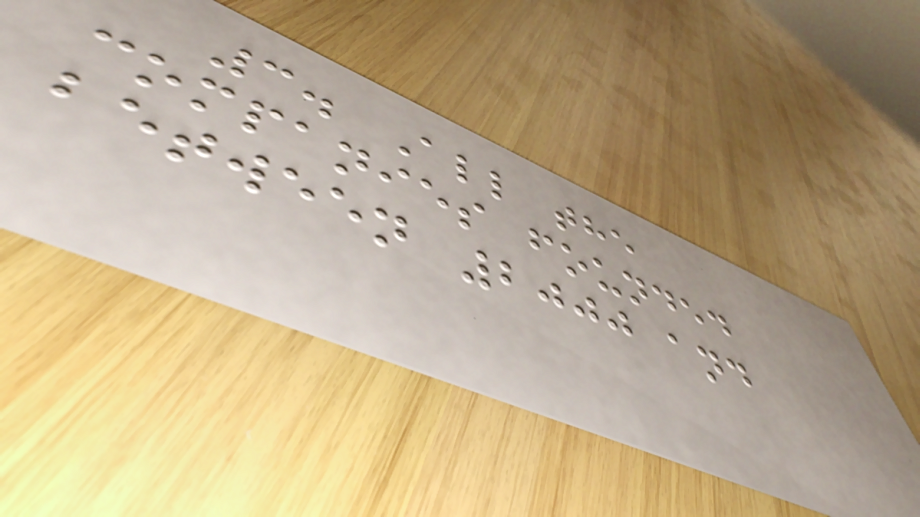3. All the
companies founded
between 2000 and
